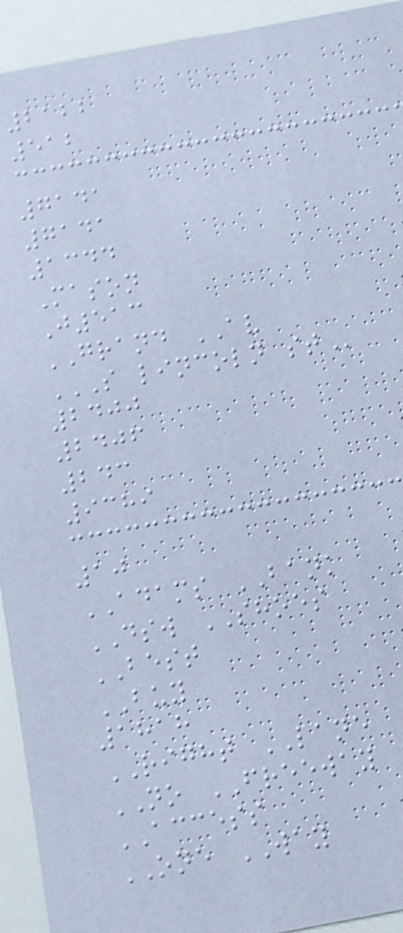2122
512
7141
7141
1344
Mason
J513
GRAND AV
S LINCOLN ST
2400
2406
243
9389
10
ADAMS BANK
DSW SHOES
BEST
BUY
1818
RIGHT LANE
NO FREEWAY
ACCESS
ONE WAY
